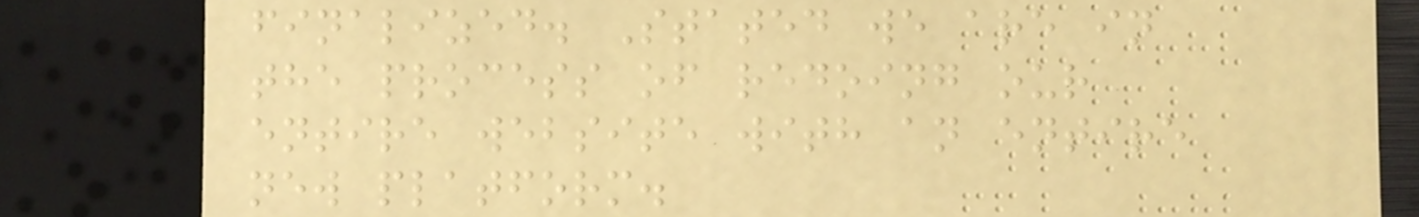finalized. Stated we are in
the process of redoing our
entire website with an entire
new platform.
